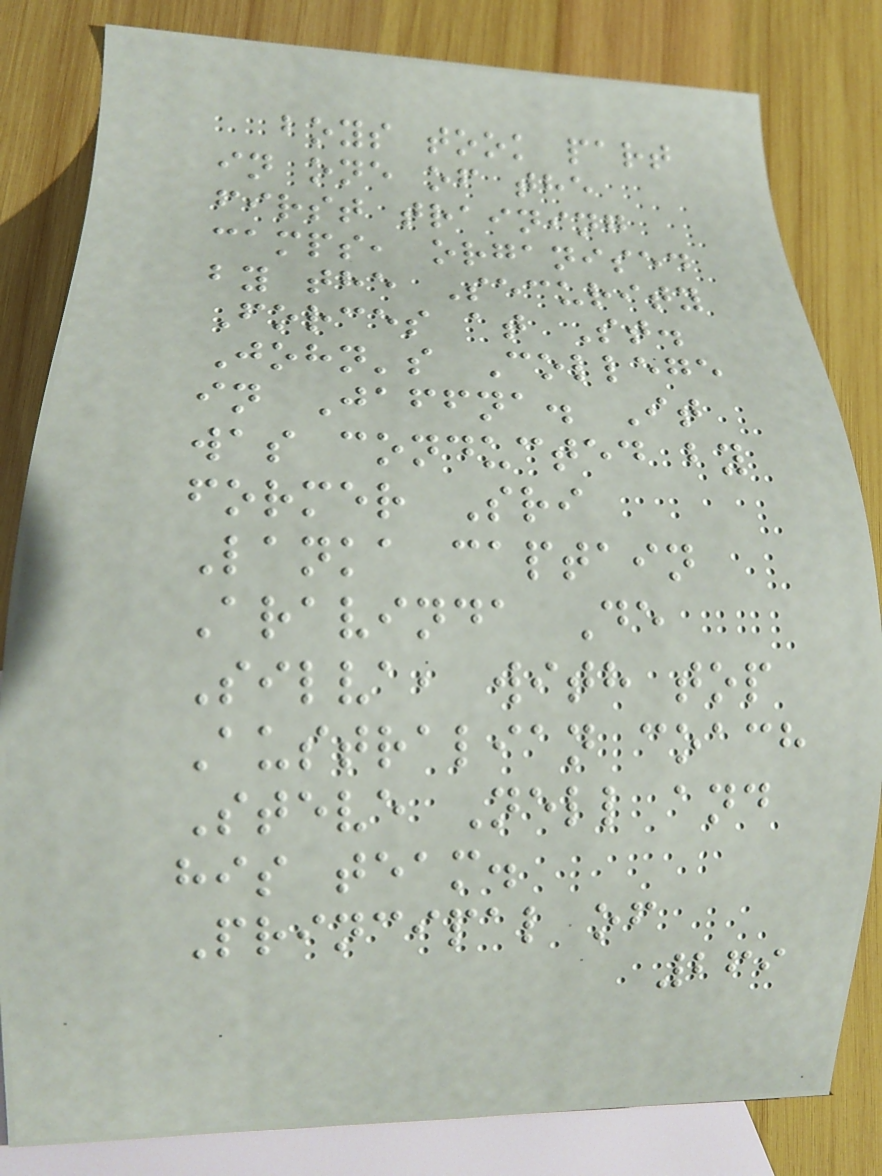boys took part
in one of the
first training
camps, organised
by the Security
Forces at St.
John's College
in Jaffna. It
was conducted by
former Sri
Lanka captain
Aravinda De
Silva, with top
Australian coach
Steve Nell and
his team.
Principal of
269
